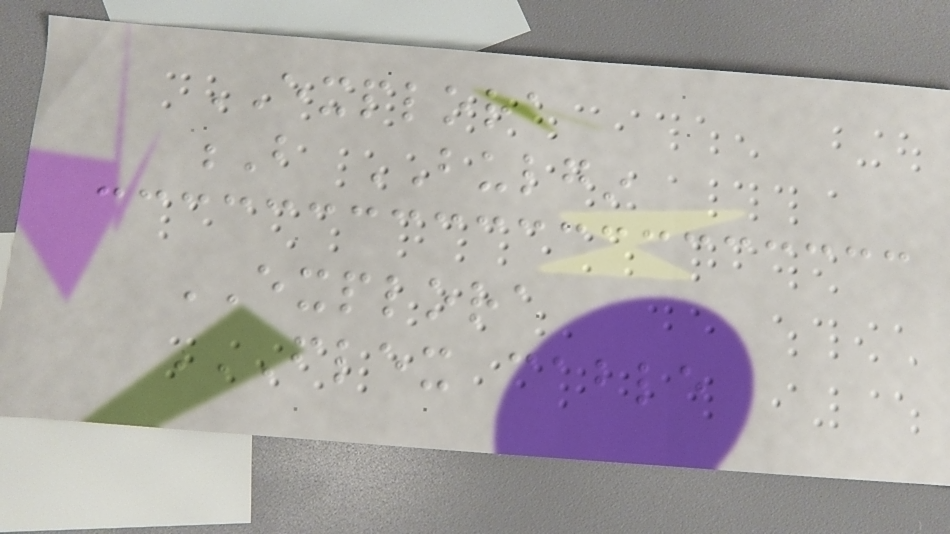EXPLORA
B BULGIN
EXPLORA
FLEX CABLE
